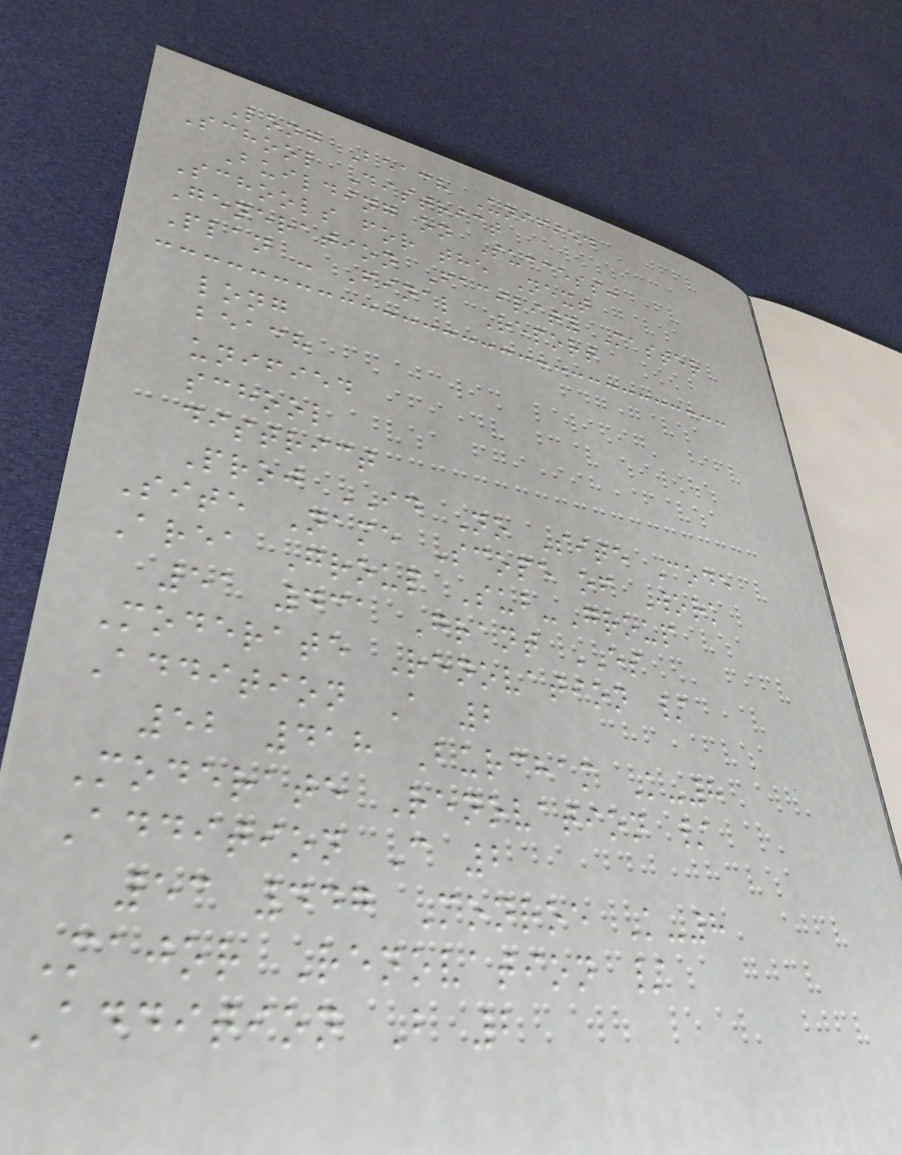Long Beach Unified
School District
Building on Success:
Schools for the Next
Generation Facility Master
Plan - Final Report
long
beach
unified
school
district
Proj ID No Site Code
Site Name Scope of Work
Area Group Sub-Group
51 431 Grant ES
Moderate Renovation /
Addition A 2
52 418 Burcham K-8
Moderate Renovation /
Addition C 2
53 447 Monroe K-8
Major Renovation /
Addition B 2
